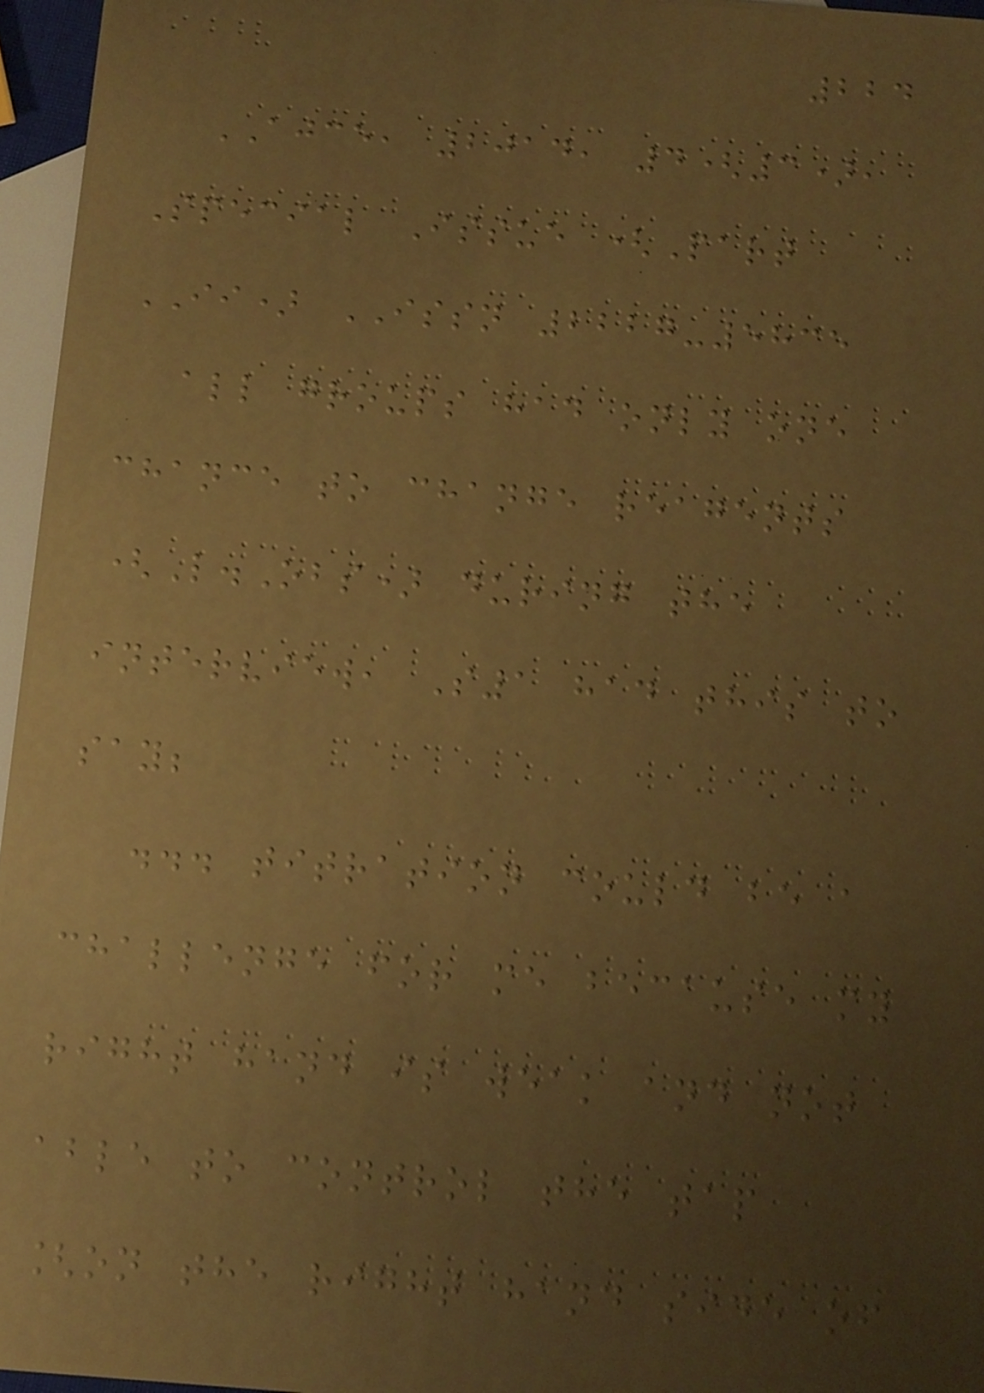224
AJCE, 2014, 4(3),
Special Issue (Part
II) ISSN 2227-5835
all groups had only one
chance to change reagents
(L.Obs) during the
interview, S1 had this to
say;
... titration could be a
challenge for me because my
right hand is weak and not
able to control the tap
[on the right hand side of
